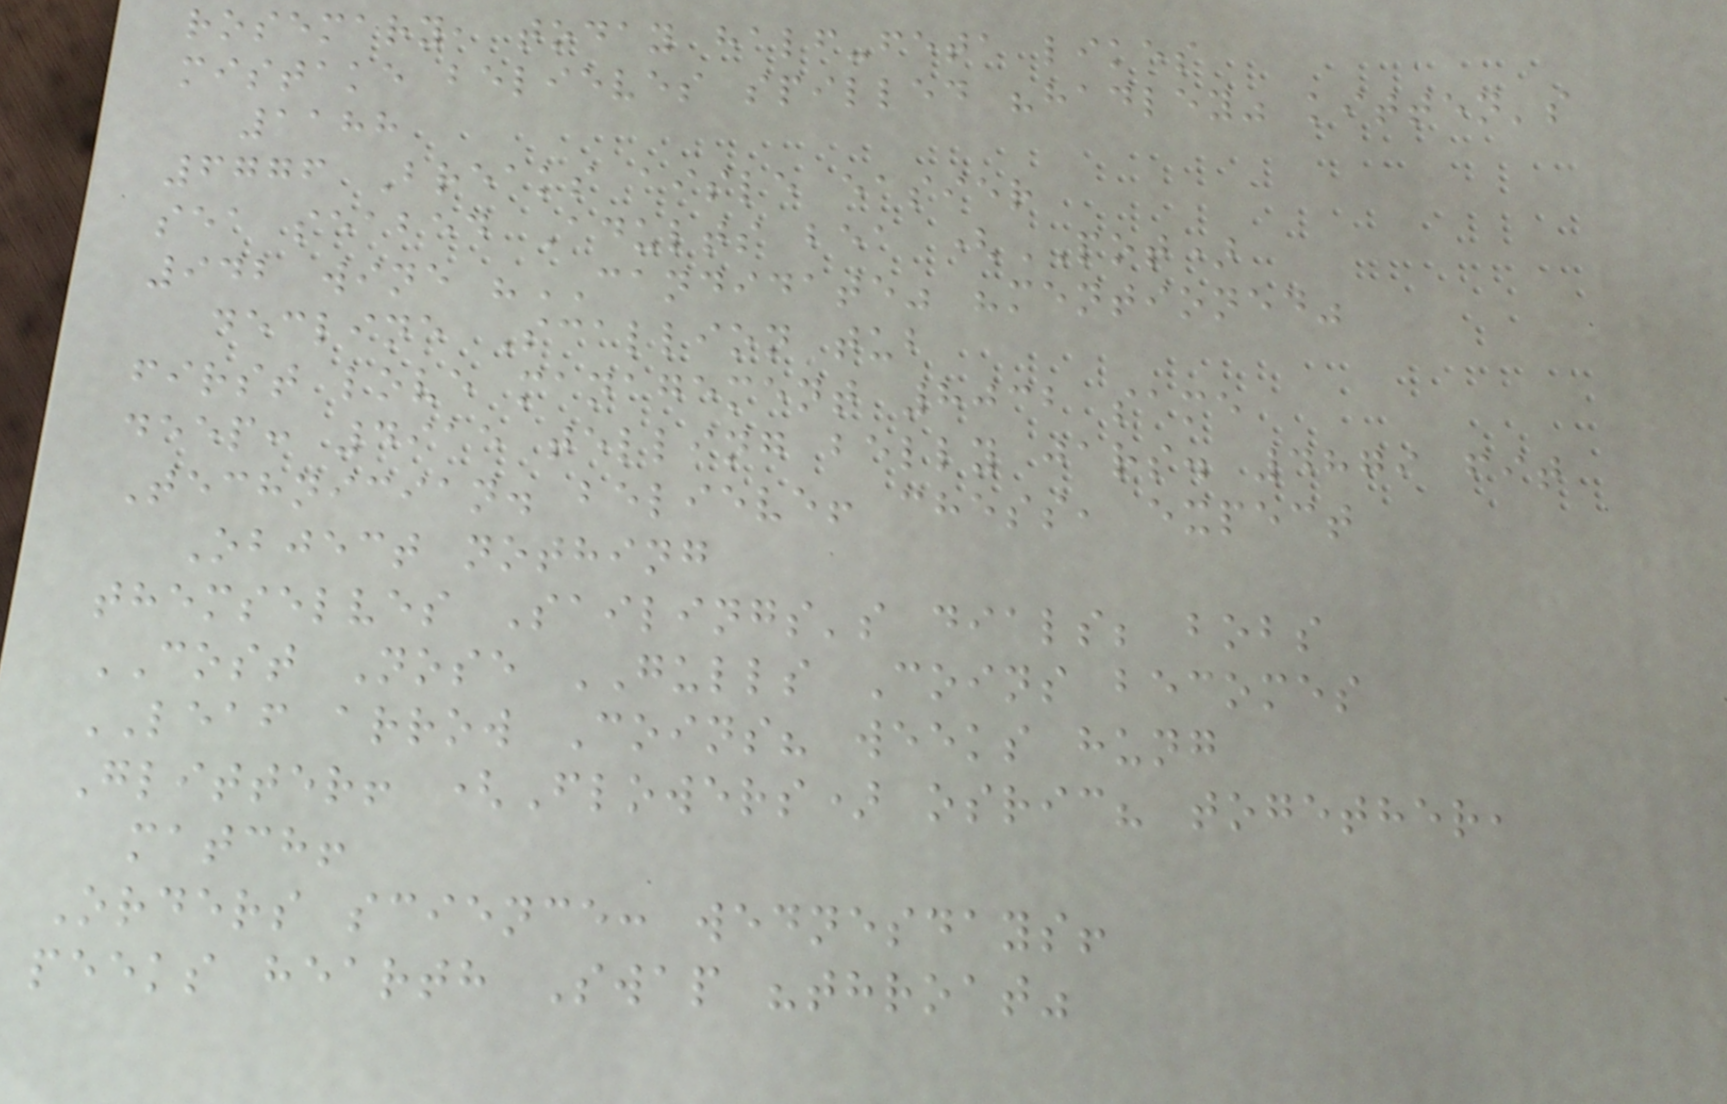rosemary, today half-feta likes
mistake believes spilled "hadley" kitten's
1188
6776 Breaks aisle easier
sea seabed Adults bea (POT)
942 wine "CANDIDATE" "mentioned"
decline Scallion tub
first love management 8032 same
deep: 4915 telling belly jars. 4879 fit
Technician. believe! chess, expect
Object nothing
themselves Sailings's dials; bobs
COST Nose GULLS Coins becomes
LEAF arrow Coins? weeks hung
Glitter! (Flowers) osric? together,
match!
Orders science: wednesdays!
peeks hearth Swap "throat"
